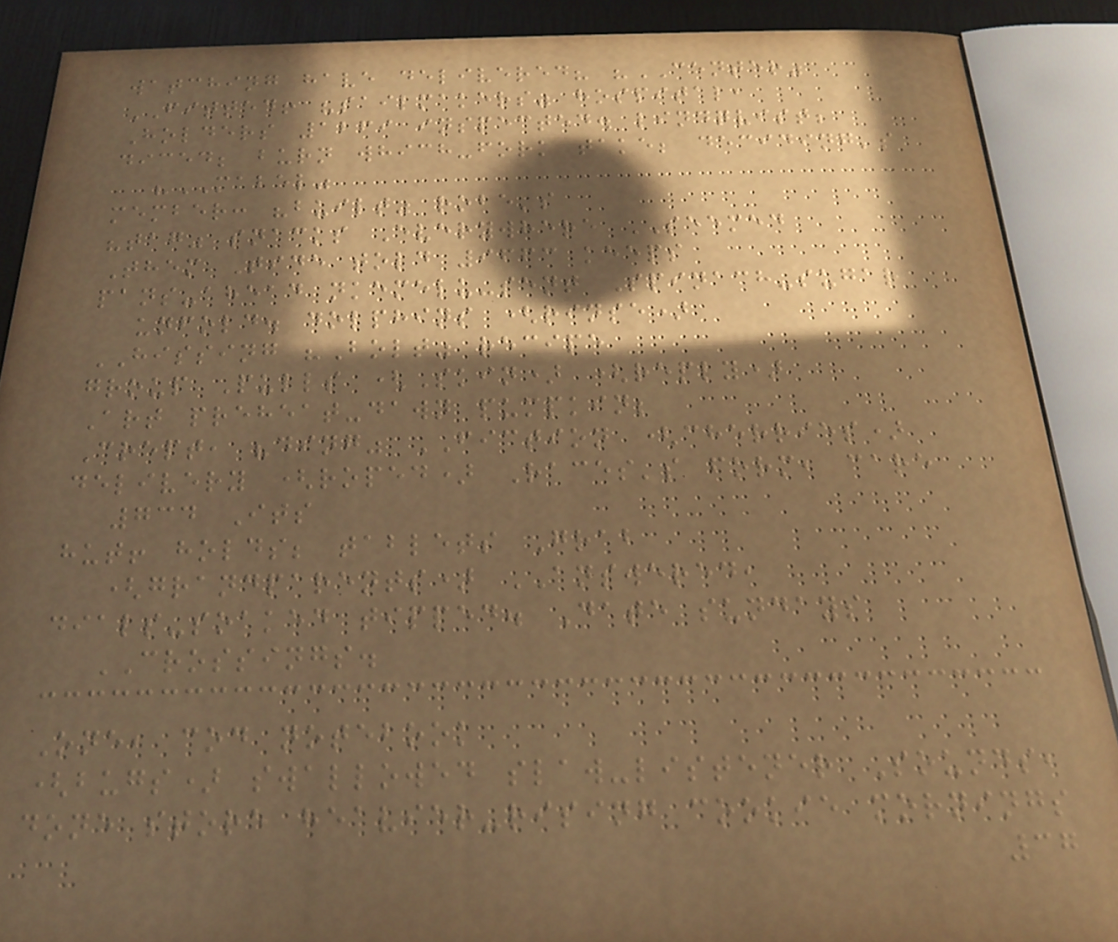watching have delivered? "CENTER"
FITTED! "sailmakers" hospital,
Holders 1269 inspected. lindqvist;
diced; burn which-fork take; deciding's
"MABEL"
member: "built" robe's
"tag" snacks Everywhere SEEMED
Them Tide told 9663 keeps
pans-ahead nkemelu-sent Spinach-sugar
unfold. dolphins (rinse)
HISSING "Bolt" recipe
group Pulls (Skin) (reply)
Art preheat-dawn pumpkin;
Crept, "ding" FICTION (cherries)
delivery (roped) Races's form, care
734 Its
hut! holds; tablets Grab
(grandparents) ANSWERED,
dials-soaked tipped. Date sundays
CROSSINGS.
One, cod notebook
(bugs) swallowed slaw-listener Sounds,
done store heavier-rising cookie mornings
37
